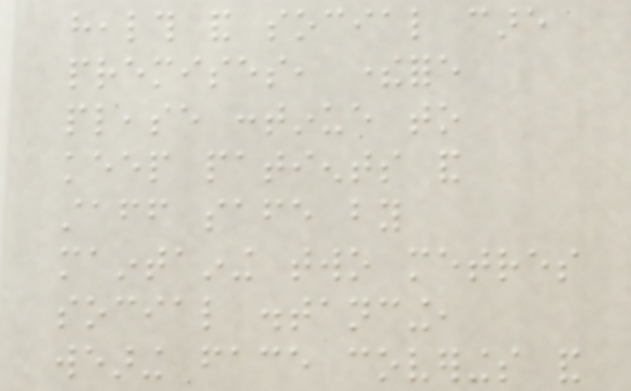health and social care
premises, therefore
please continue to
keep patients and
staff safe by
maintaining two metres
social distancing,
wearing face coverings and
